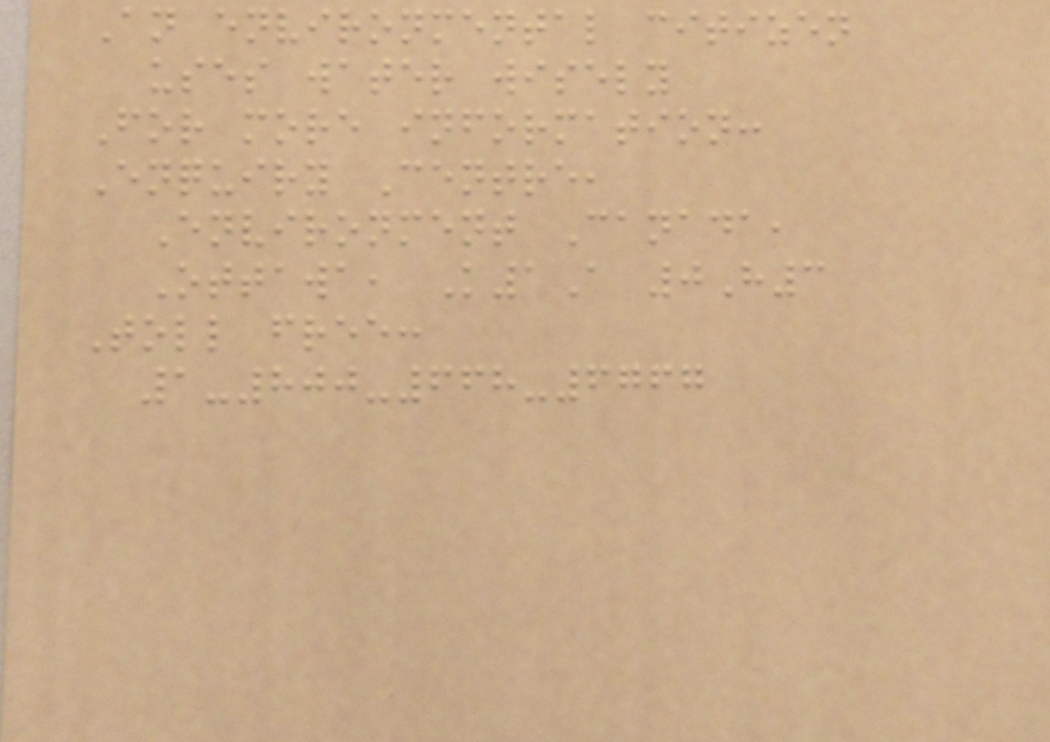An environmental citizen
uses water wisely
For more information:
Enquiry Centre,
Environment Canada,
Ottawa, K1A 0H3
Toll free:
1-800-668-6767
